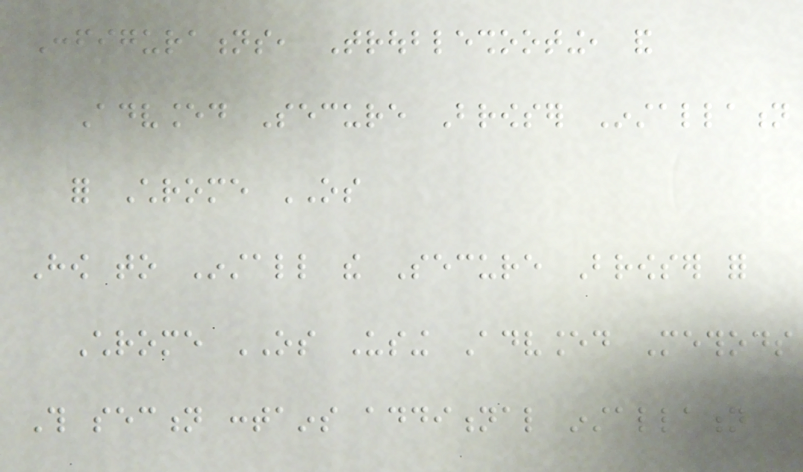Configurations, Troubleshooting, and
Advanced Secure Browser Installation
for Chrome OS
How to Install the Secure Browser for
Chrome OS Using Advanced Methods
This section contains additional installation
